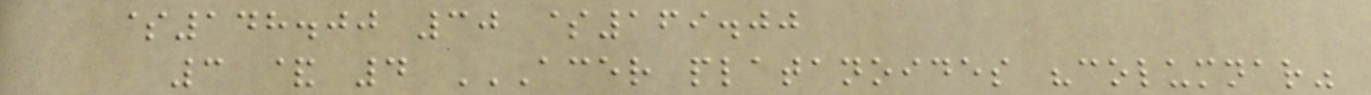$148.00 30 $169.00
3 & 4 ACER PLATANOIDES "COLUMNAR"
